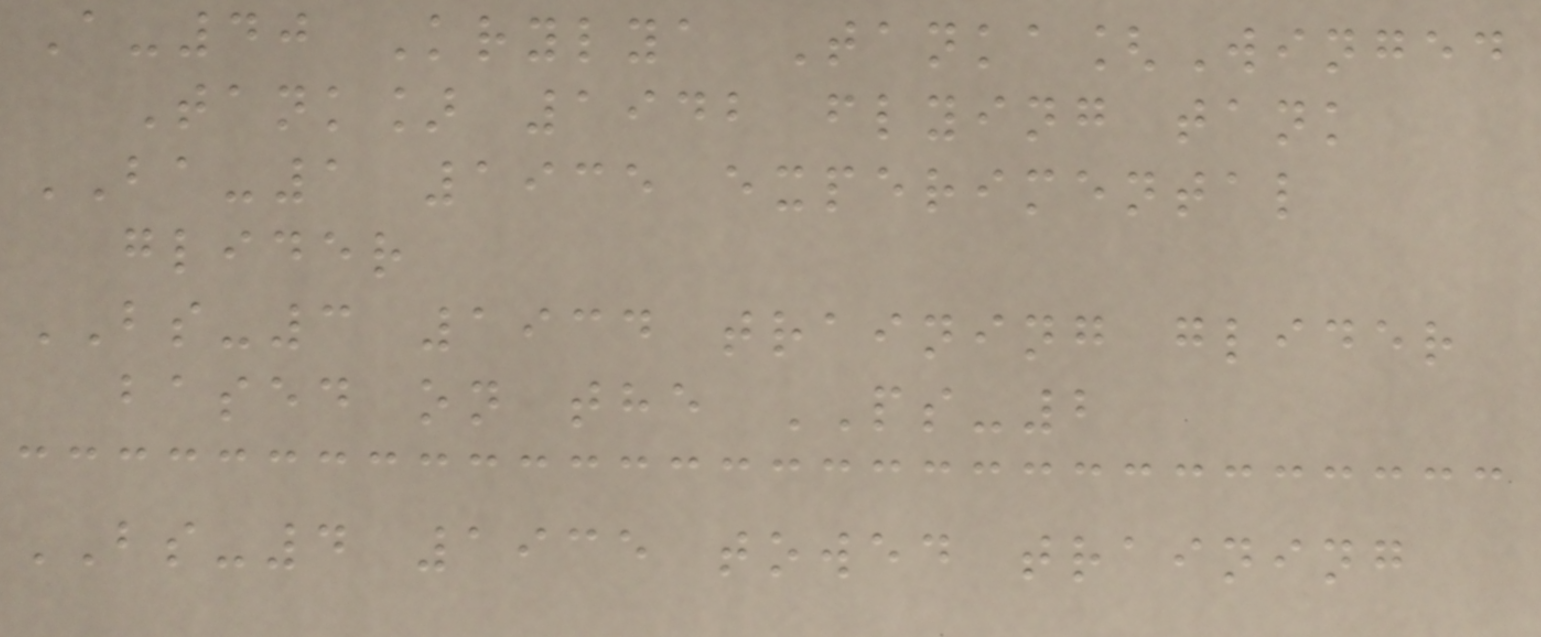A-40 Krylya Tanka[Winged
Tank] 1942 flying tank
BA-1 1935 experimental
glider
BS-3 1934 training glider
based on the PS-2
BS-4 1935 towed training
